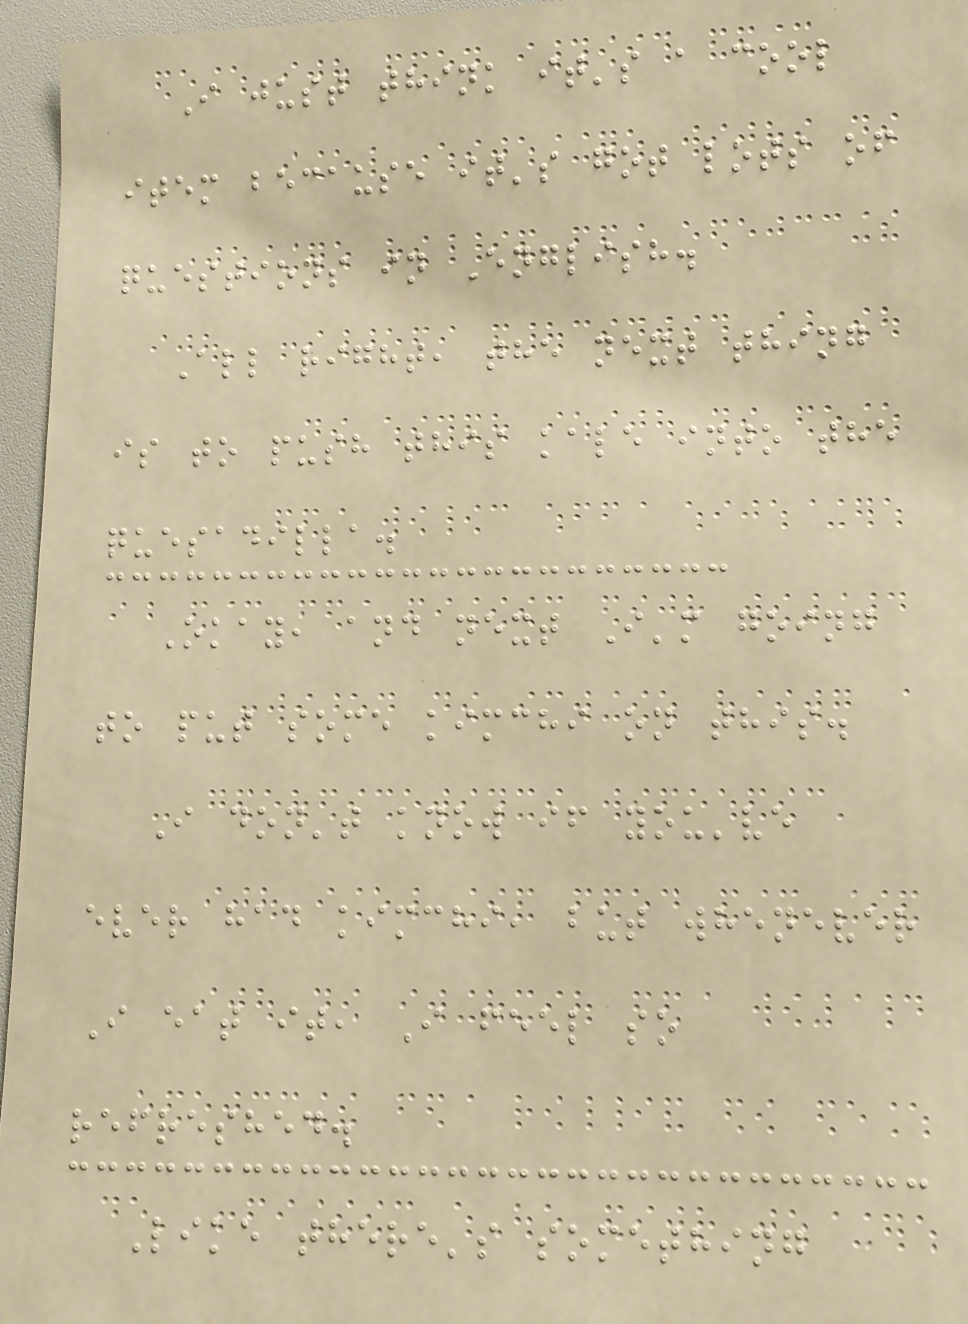I just think it's a cool
item because it's got lots of
questions in English.
All right, the next thing
is to push this kale into the
quesadilla.
Okay, and next I'm going
to put some kimchi on this.
I don't know if you've
ever had kimchi, but whenever
I eat it, I feel so
refreshed.
Like there's something
